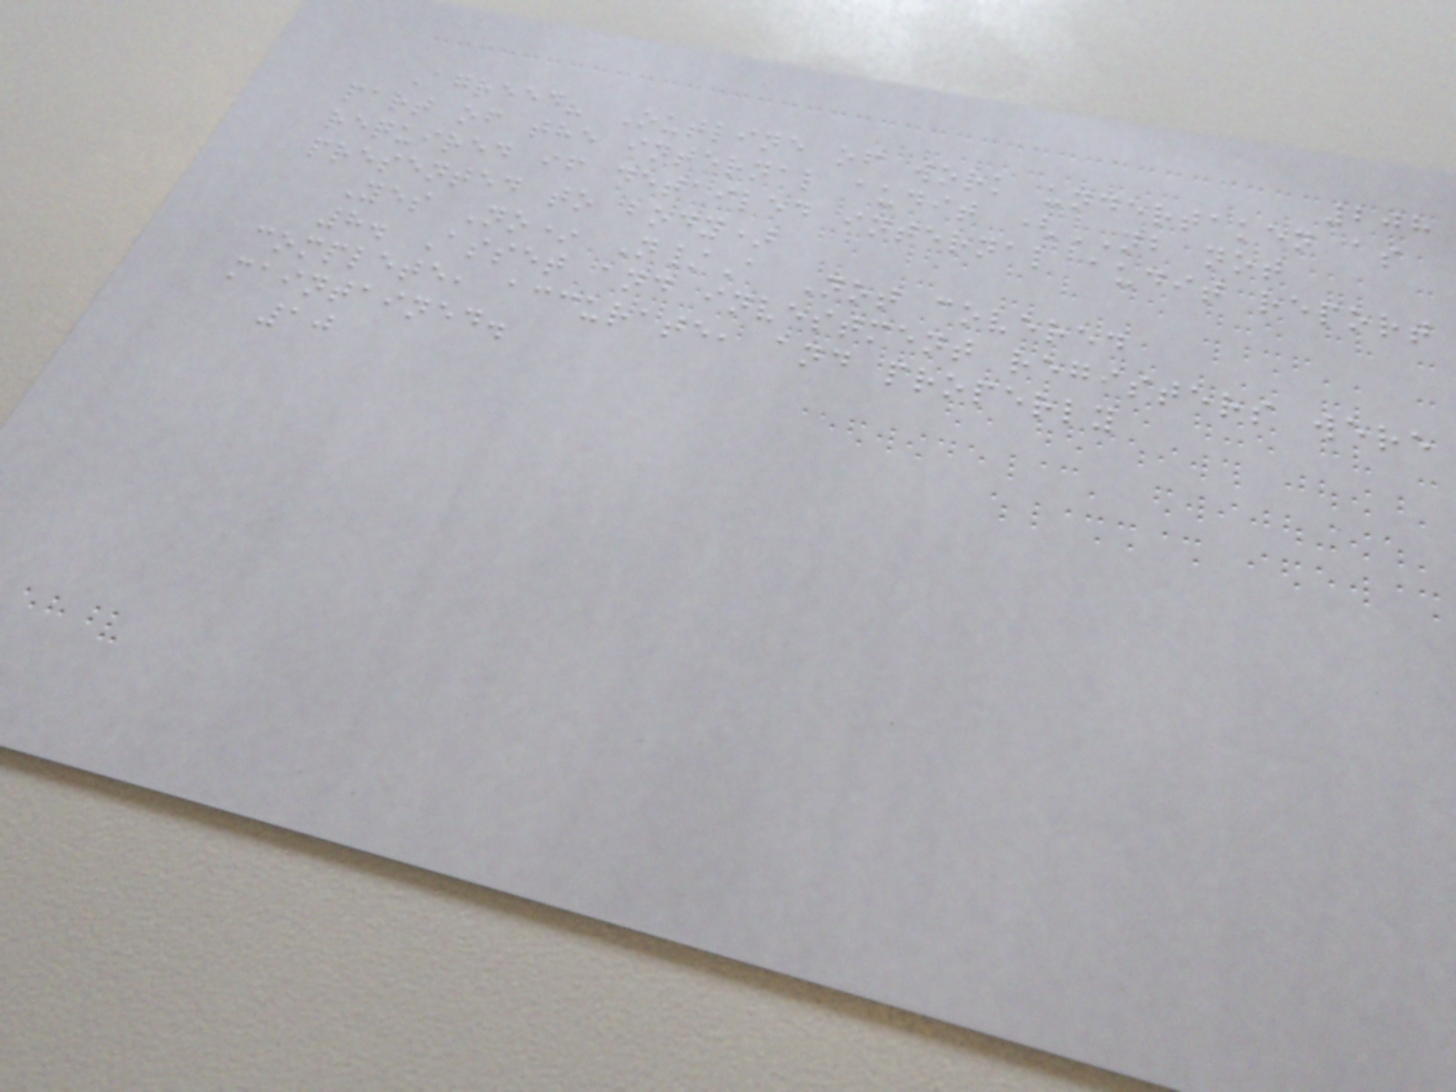208
Agreed? Outline of work undertaken as
part of the internal audit (NB not
required if detailed internal audit report
presented to body)
Yes No* N/A Not covered
8. Asset and investment registers were
complete, accurate, and properly
maintained.
10
